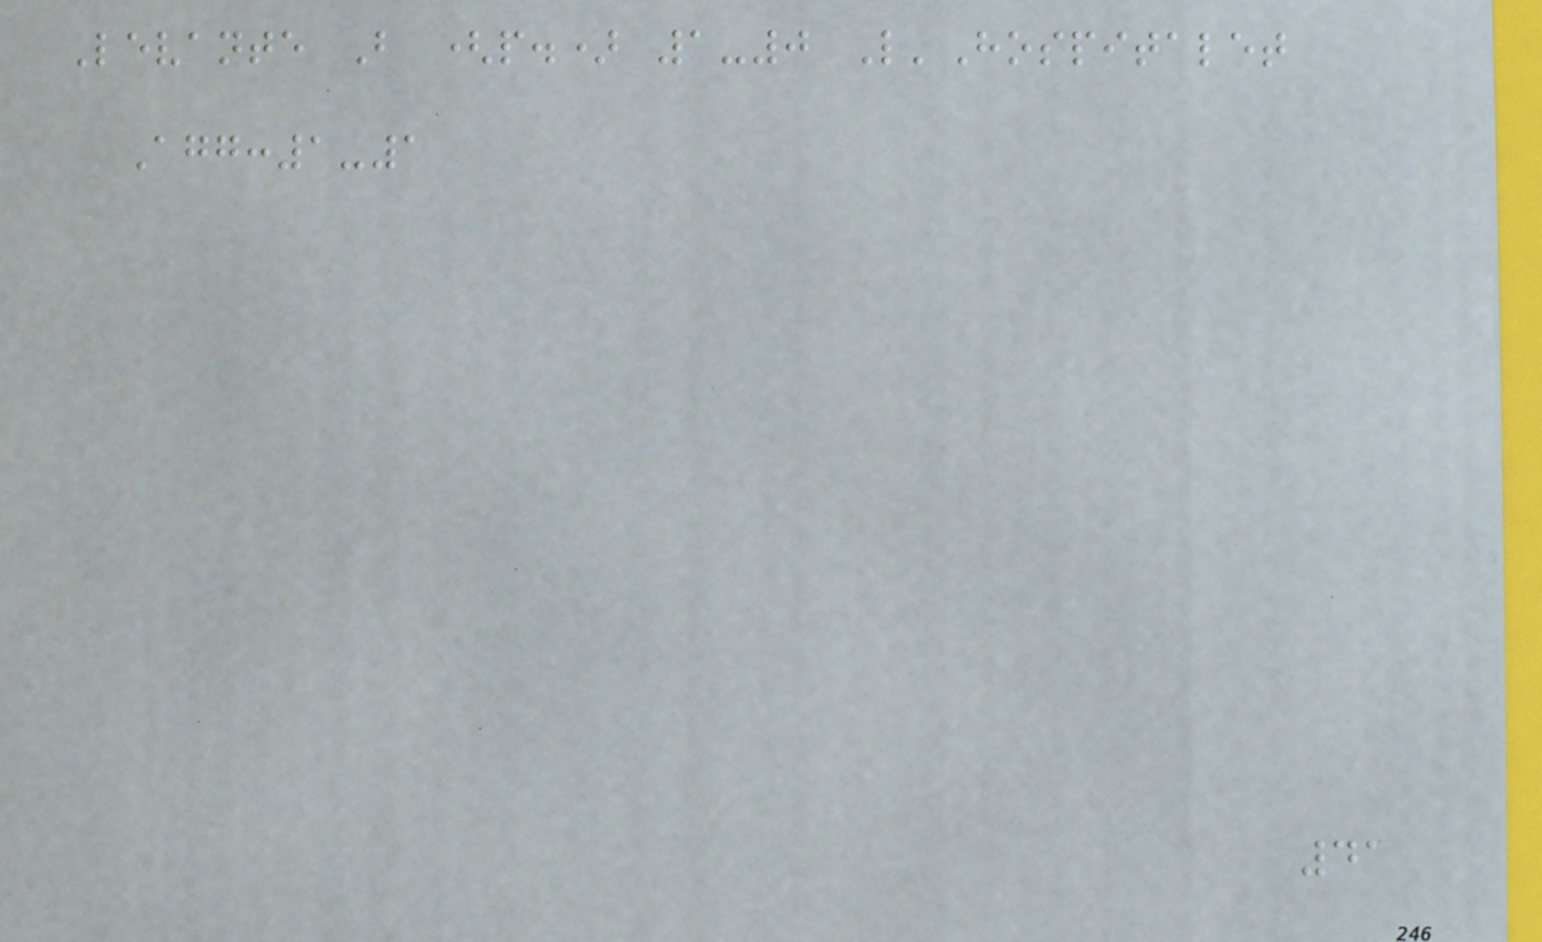Levante B (p.) 1-0 L'Hospitalet
Agg:1-1
41
